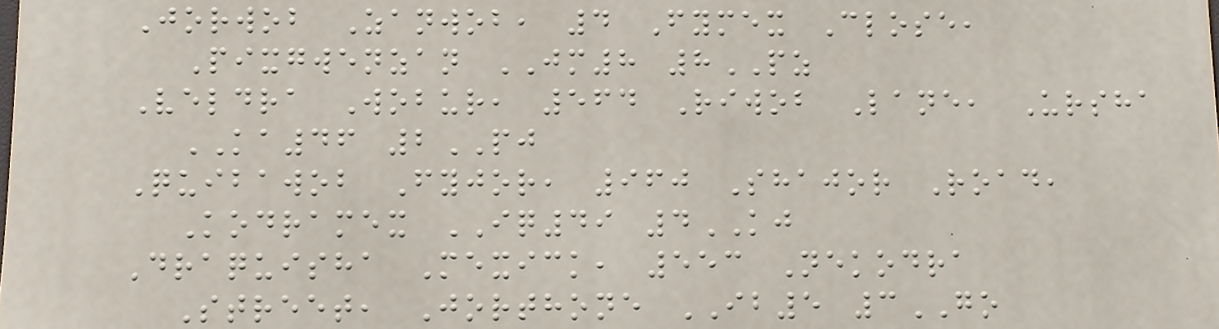Jorwob Zanwob, 4 Fymex Close,
Pixgwenzan JM8 8PZ
Veldra Wobur, 564 Riwob Lane, Ursha
KA46 2PJ
Quibawob Fyjor, 960 Shajor Road,
Kodramex IQ49 4KJ
Draquisha Mexick, 553 Nekodra
Street, Jorthone IB5 3GO
